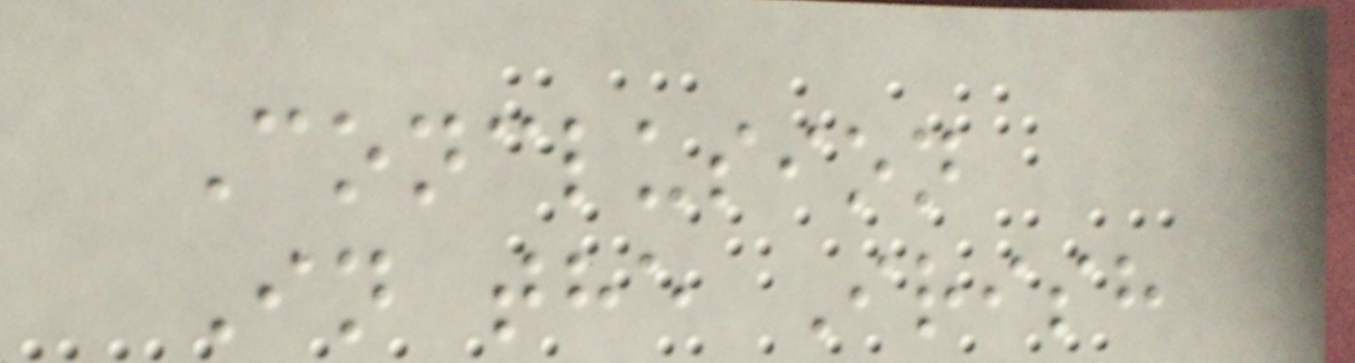Conclusion
In the Irish
